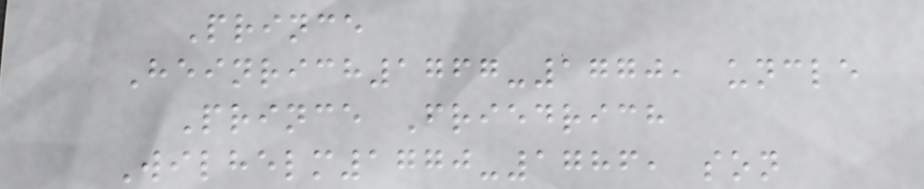Prince
Heinrich1767-1770, uncle
Prince Friedrich
Wilhelm1770-1786, son
